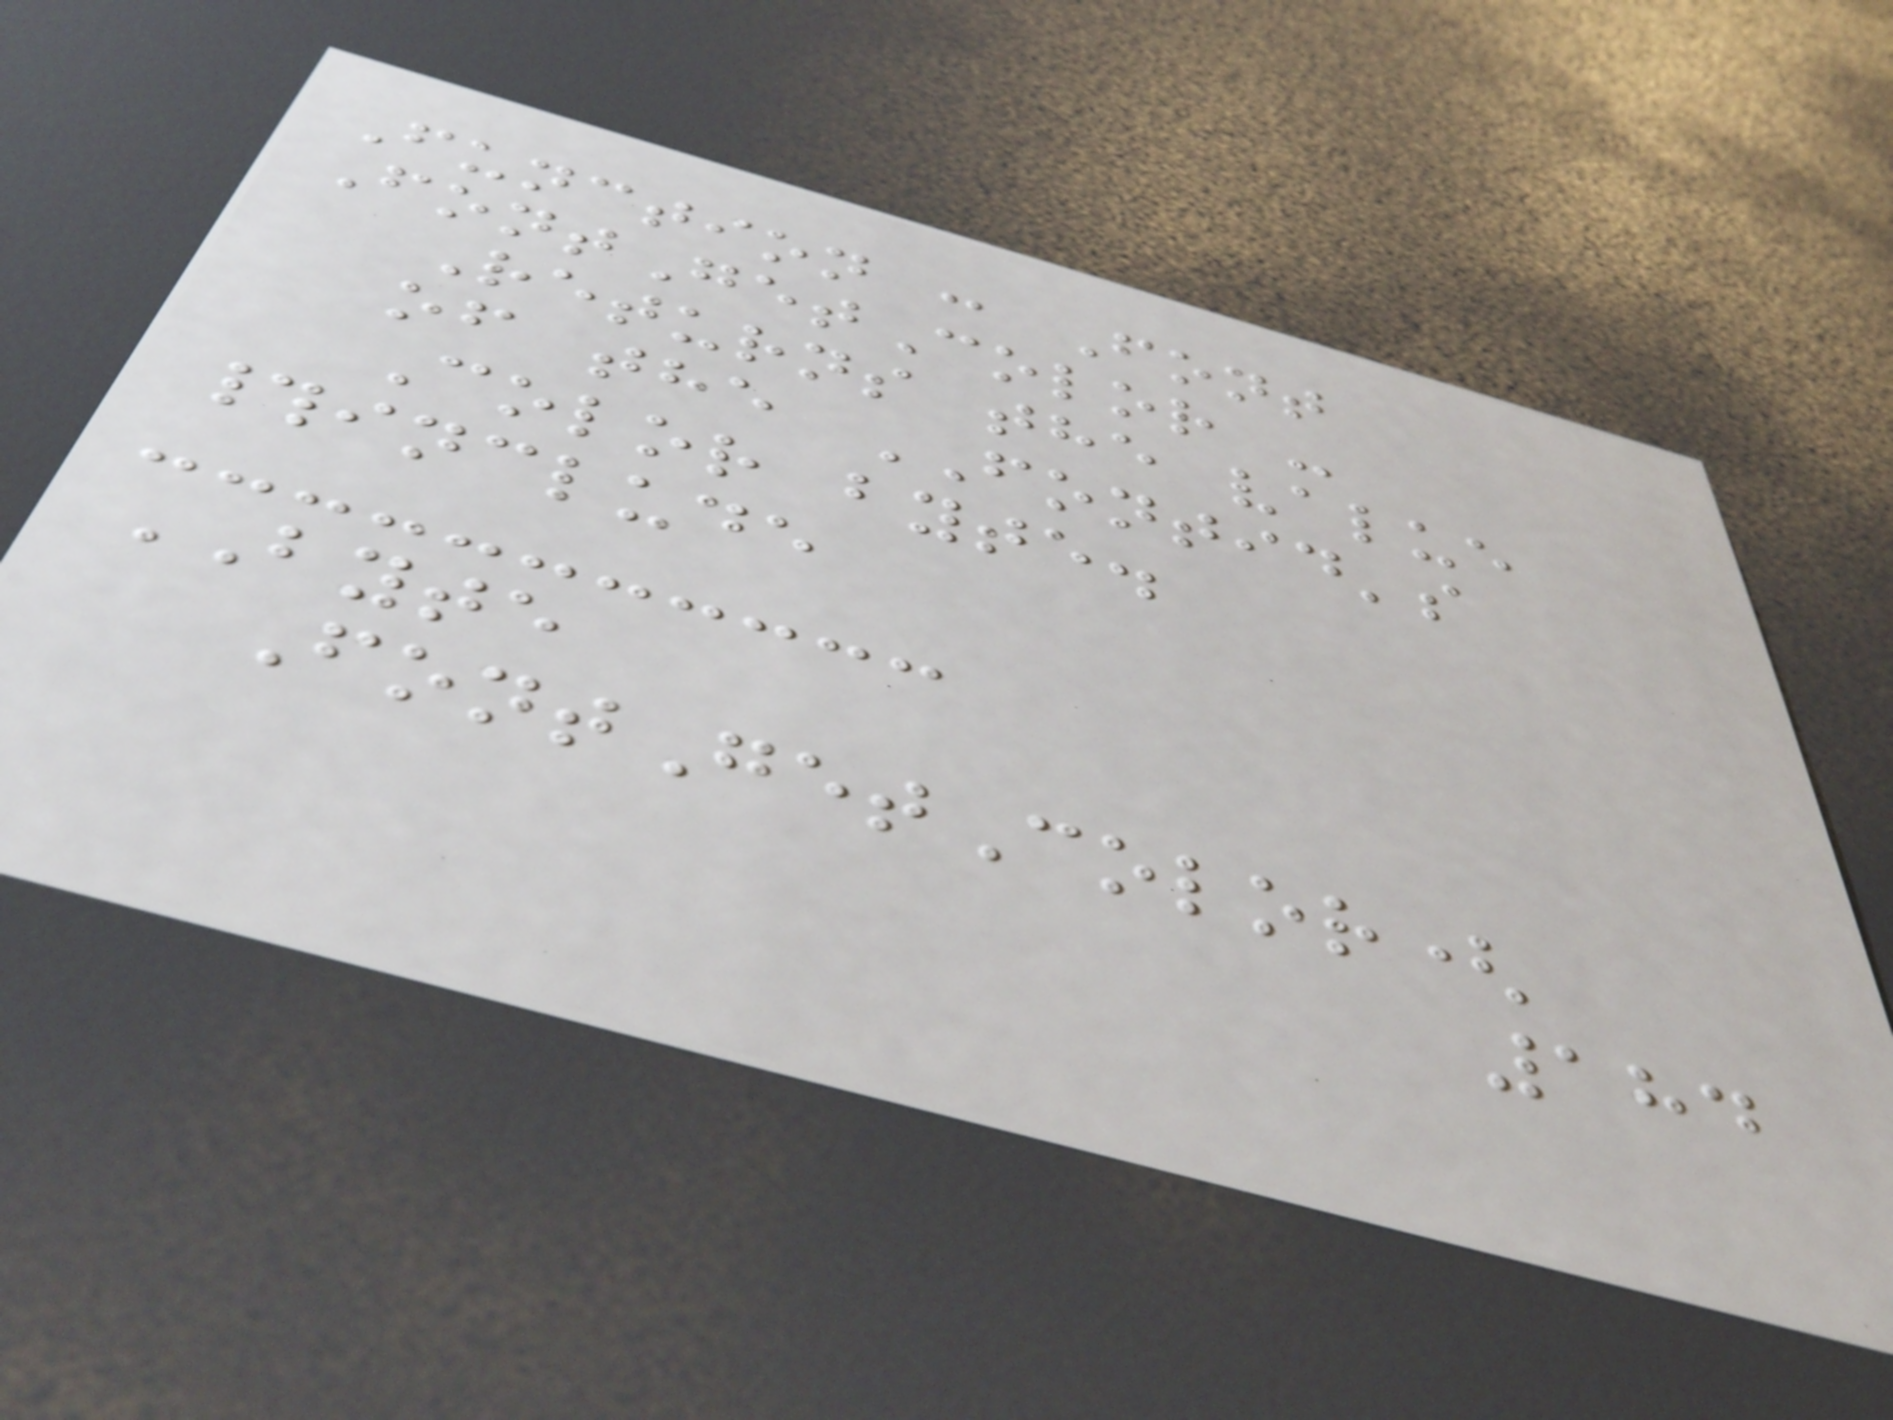Function : Font
FontGetColor -
Returns the value
of the FONTID's
Color byte.
#include
BYTE
FontGetColor(
184
